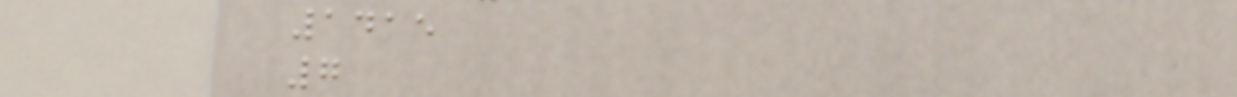1415
7
